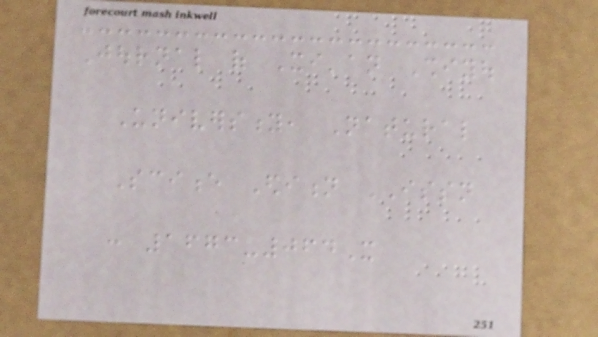Journal of Xi'an Shiyou
University, Natural
Science Edition ISSN
: 1673-064X
